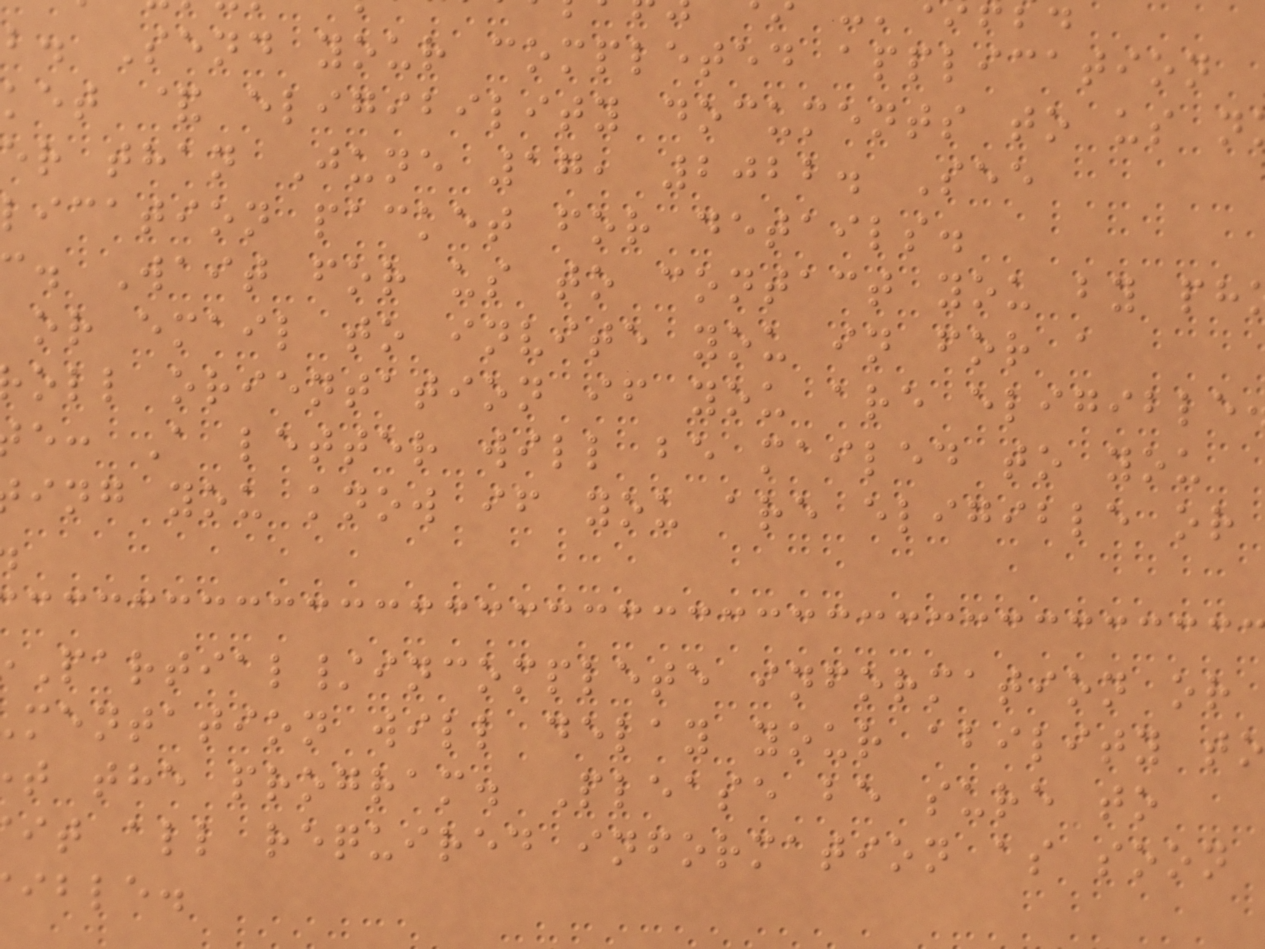b. Send your completed application
ket & eligibility documents to us n
er than June 17, 2022. See
lication packet for details.
c. Wait for us to contact you by ph
or email to invite you in for a
oll orientation if you are eligible
e: A letter will be mailed to you
ing you know if you are eligible or
Partial/incomplete information or
mentation will delay your ability to
t the program. Please be sure to
it all required information as soon
ible.
